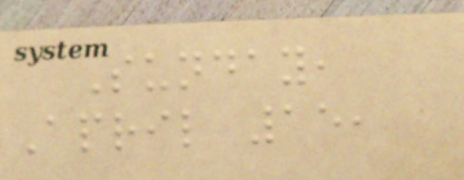Sunday,
April 15,
